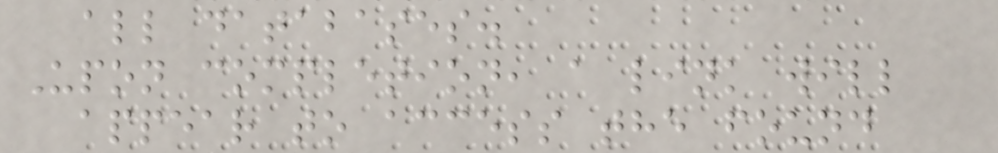all databases.
Upon completion, a link will
appear to access the found
